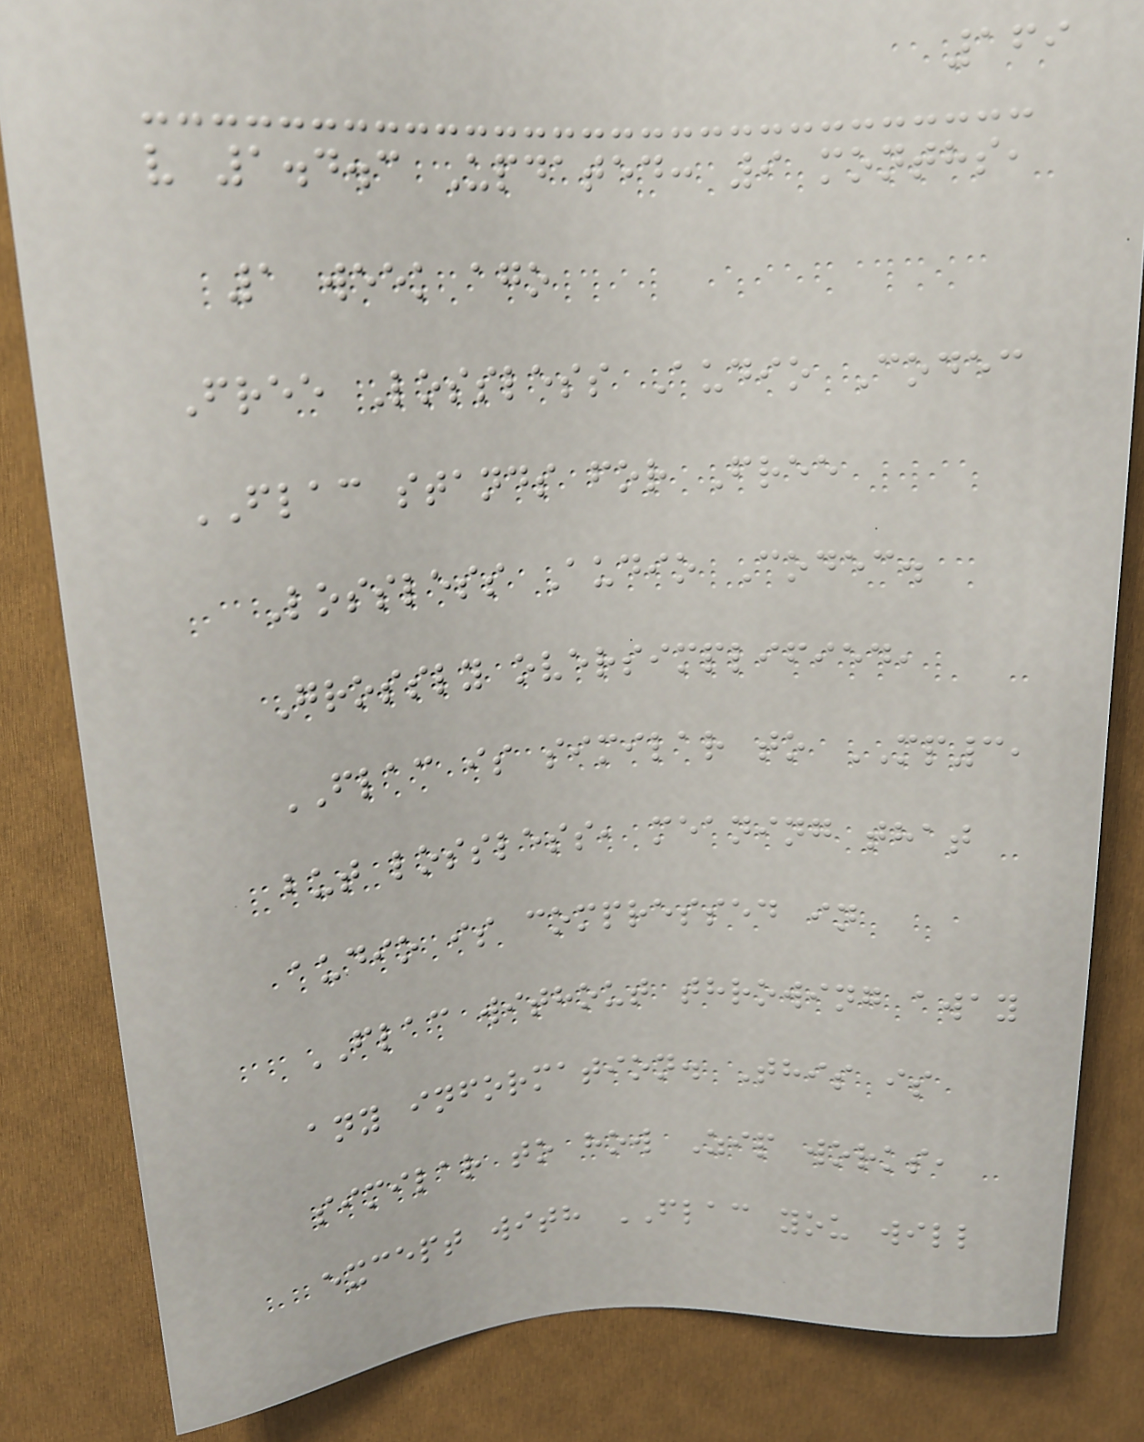169
v 1.4.3 Updated: 9 months,
1 week ago
Free Lossless Audio Codec
FLAC stands for Free
Lossless Audio Codec.
Grossly oversimplified,
FLAC is similar to MP3,
but lossless, meaning that
audio is compressed in
FLAC without throwing away
any information. This is
similar to how Zip works,
except with FLAC you will
